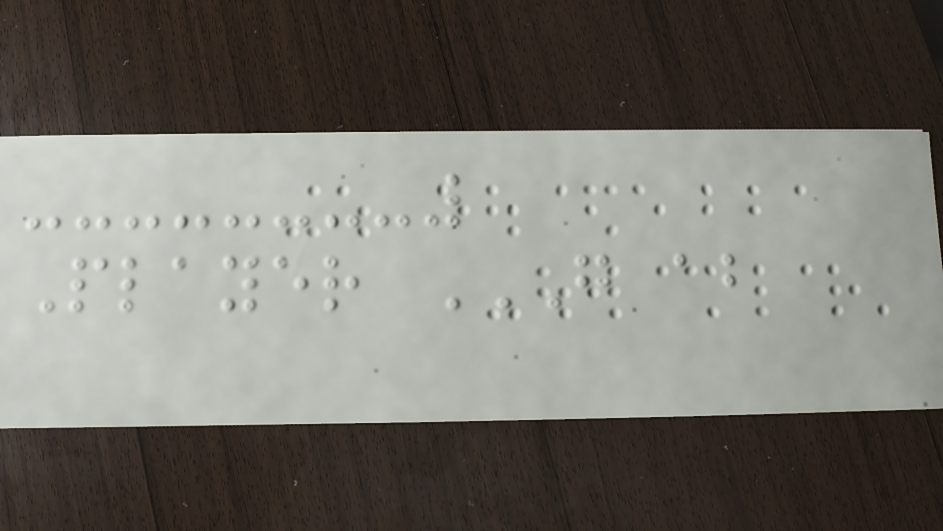Player G AB
